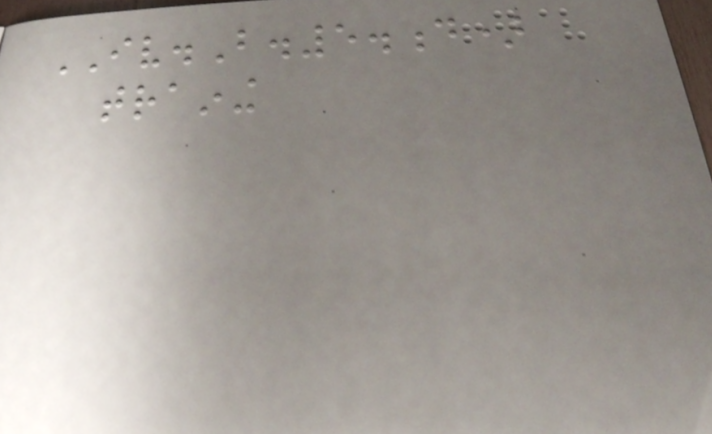IV.B.5.d)
training
